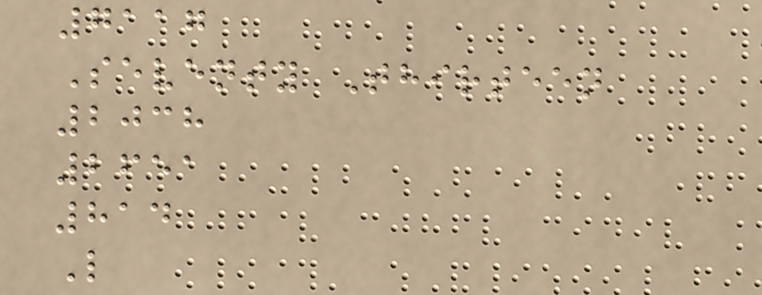7117
Seventy Thirteen
2038
2651
814
L
